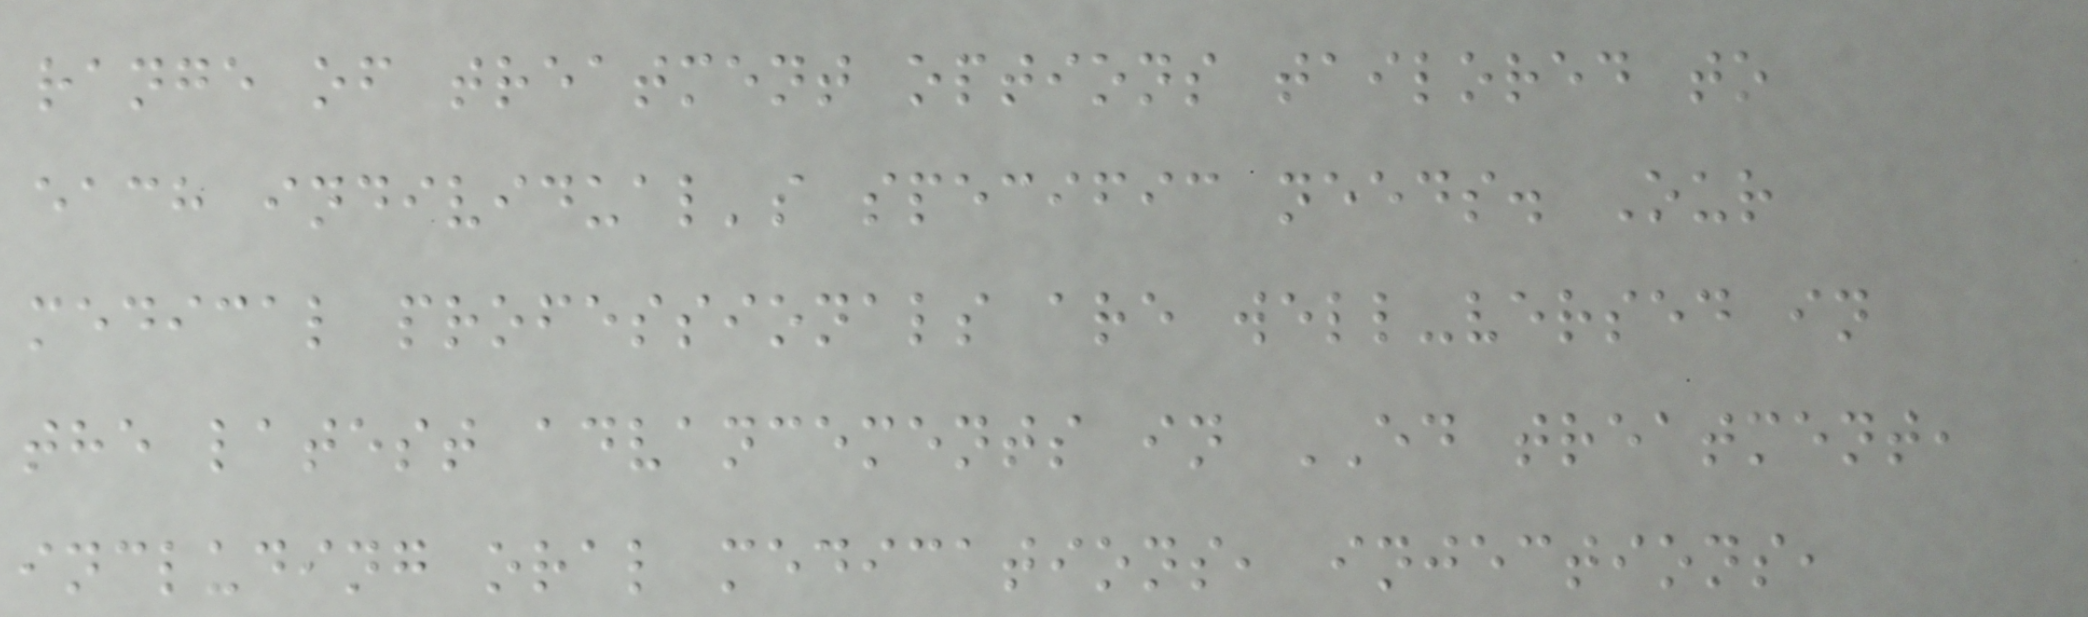range of treatment options tailored to
each individual's specific needs. Our
medical professionals are well-versed in
the latest advancements in ED treatment,
including oral medications, injections,
